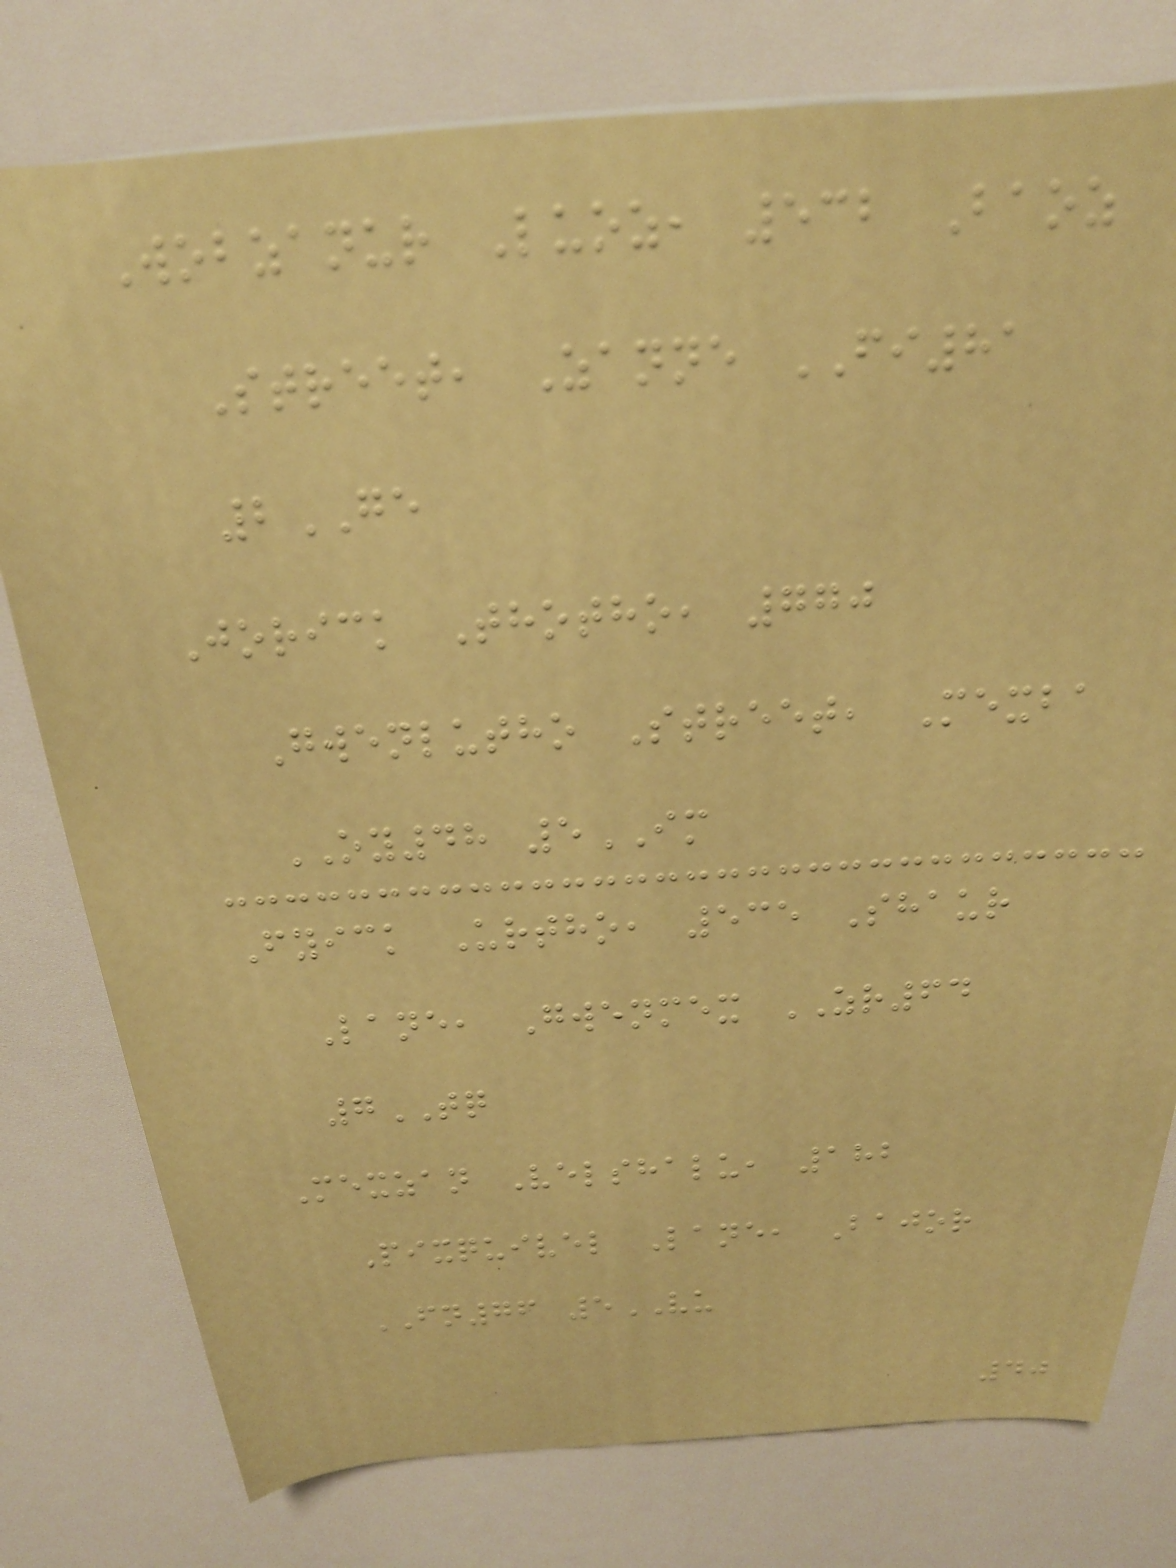Wobzanur Luoz, 532 Baoz
Street, Zanne FI81
2GE
Jorick Thotho, 770
Gwenlutho Street, Mexba
OY48 5IM
Fyick Urtho, 535 Shaur
Lane, Gwenmex ZR64
7TQ
Mexzan Velshalu, 182
Pixquivel Lane, Bajor
FN76 5VU
40
